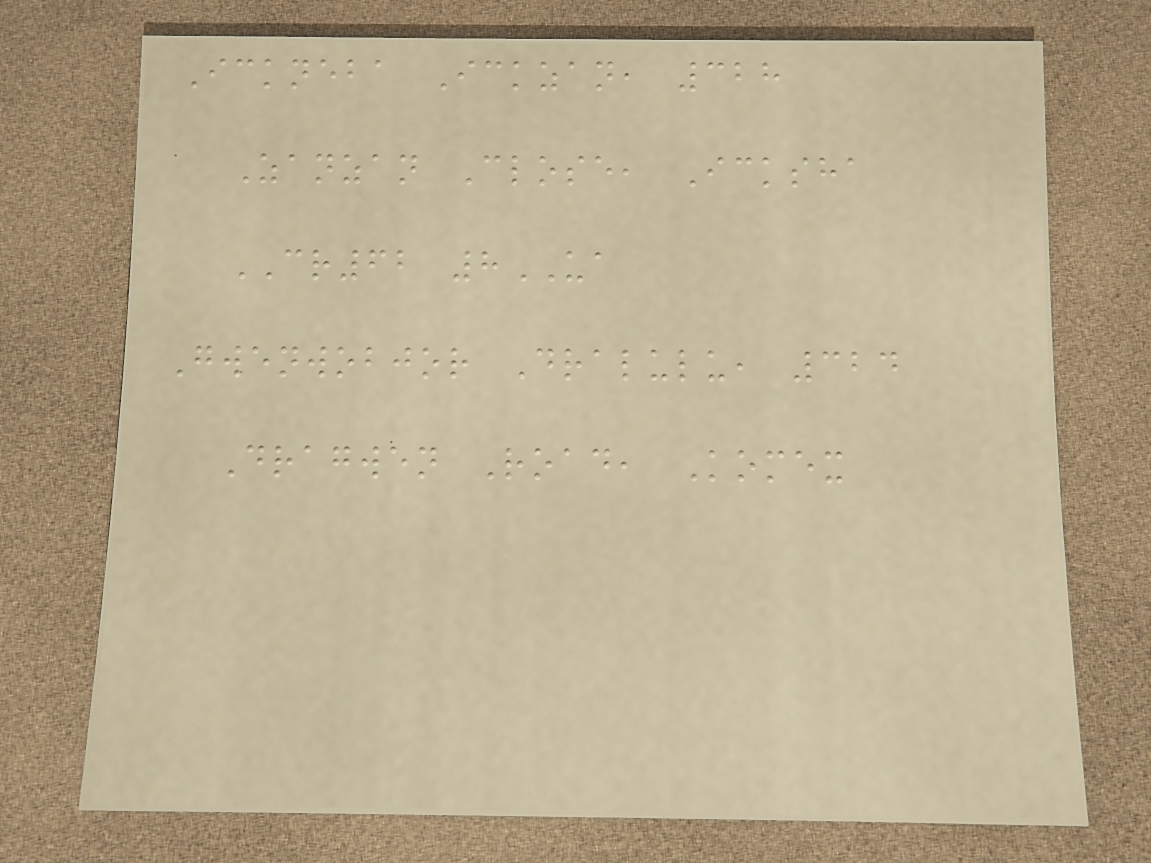Ickneba Ickzan, 328
Zanzan Close, Icksha
CR62 8UA
Gwenwobjor Dralulu, 324
Dragwen Road, Komex
